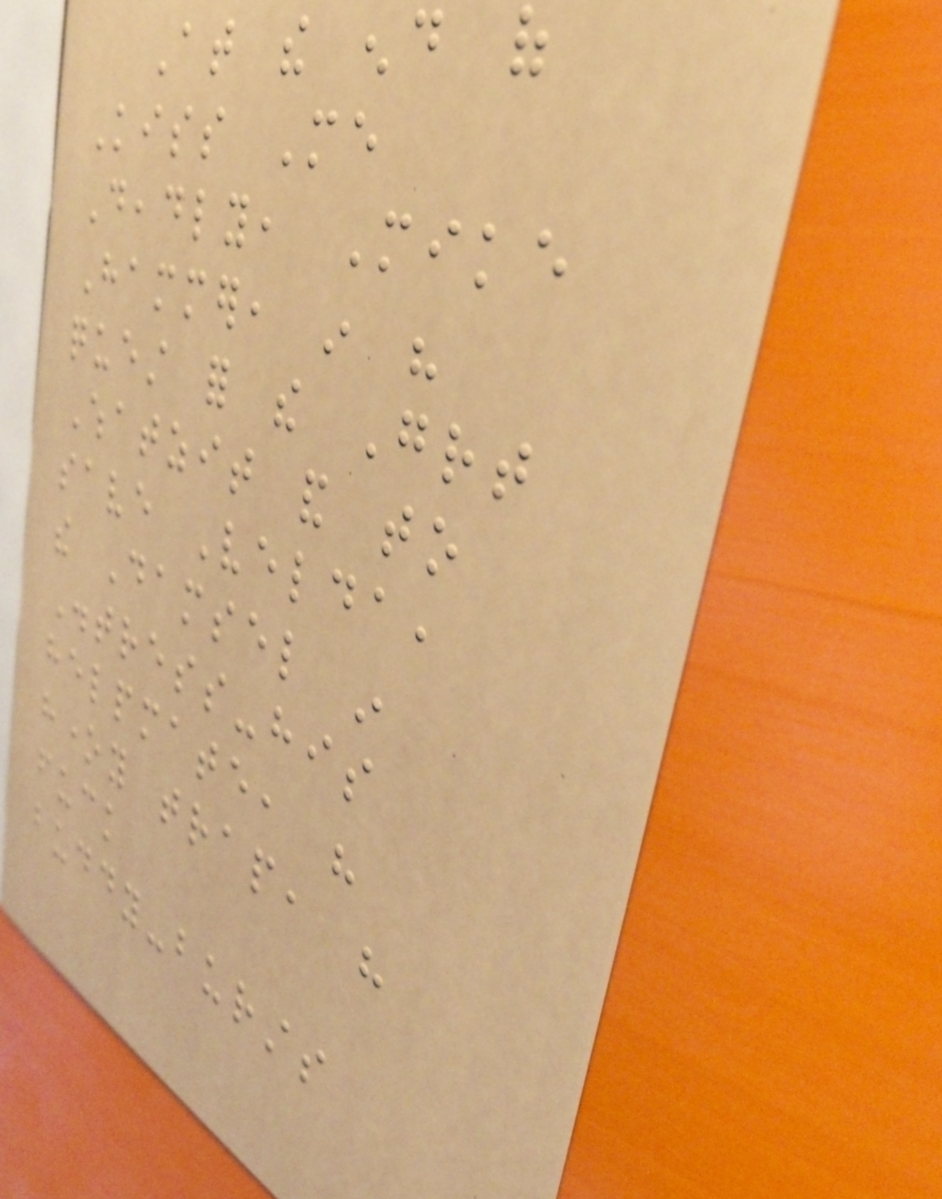At the end of
Kiss Me
Deadly, Mike
Hammer, in his
quest for the Great
Whatzit and to
save Velda,
the Damsel in
Distress-his
helpmate, his
honey trap, his
fuck
buddy-bursts
